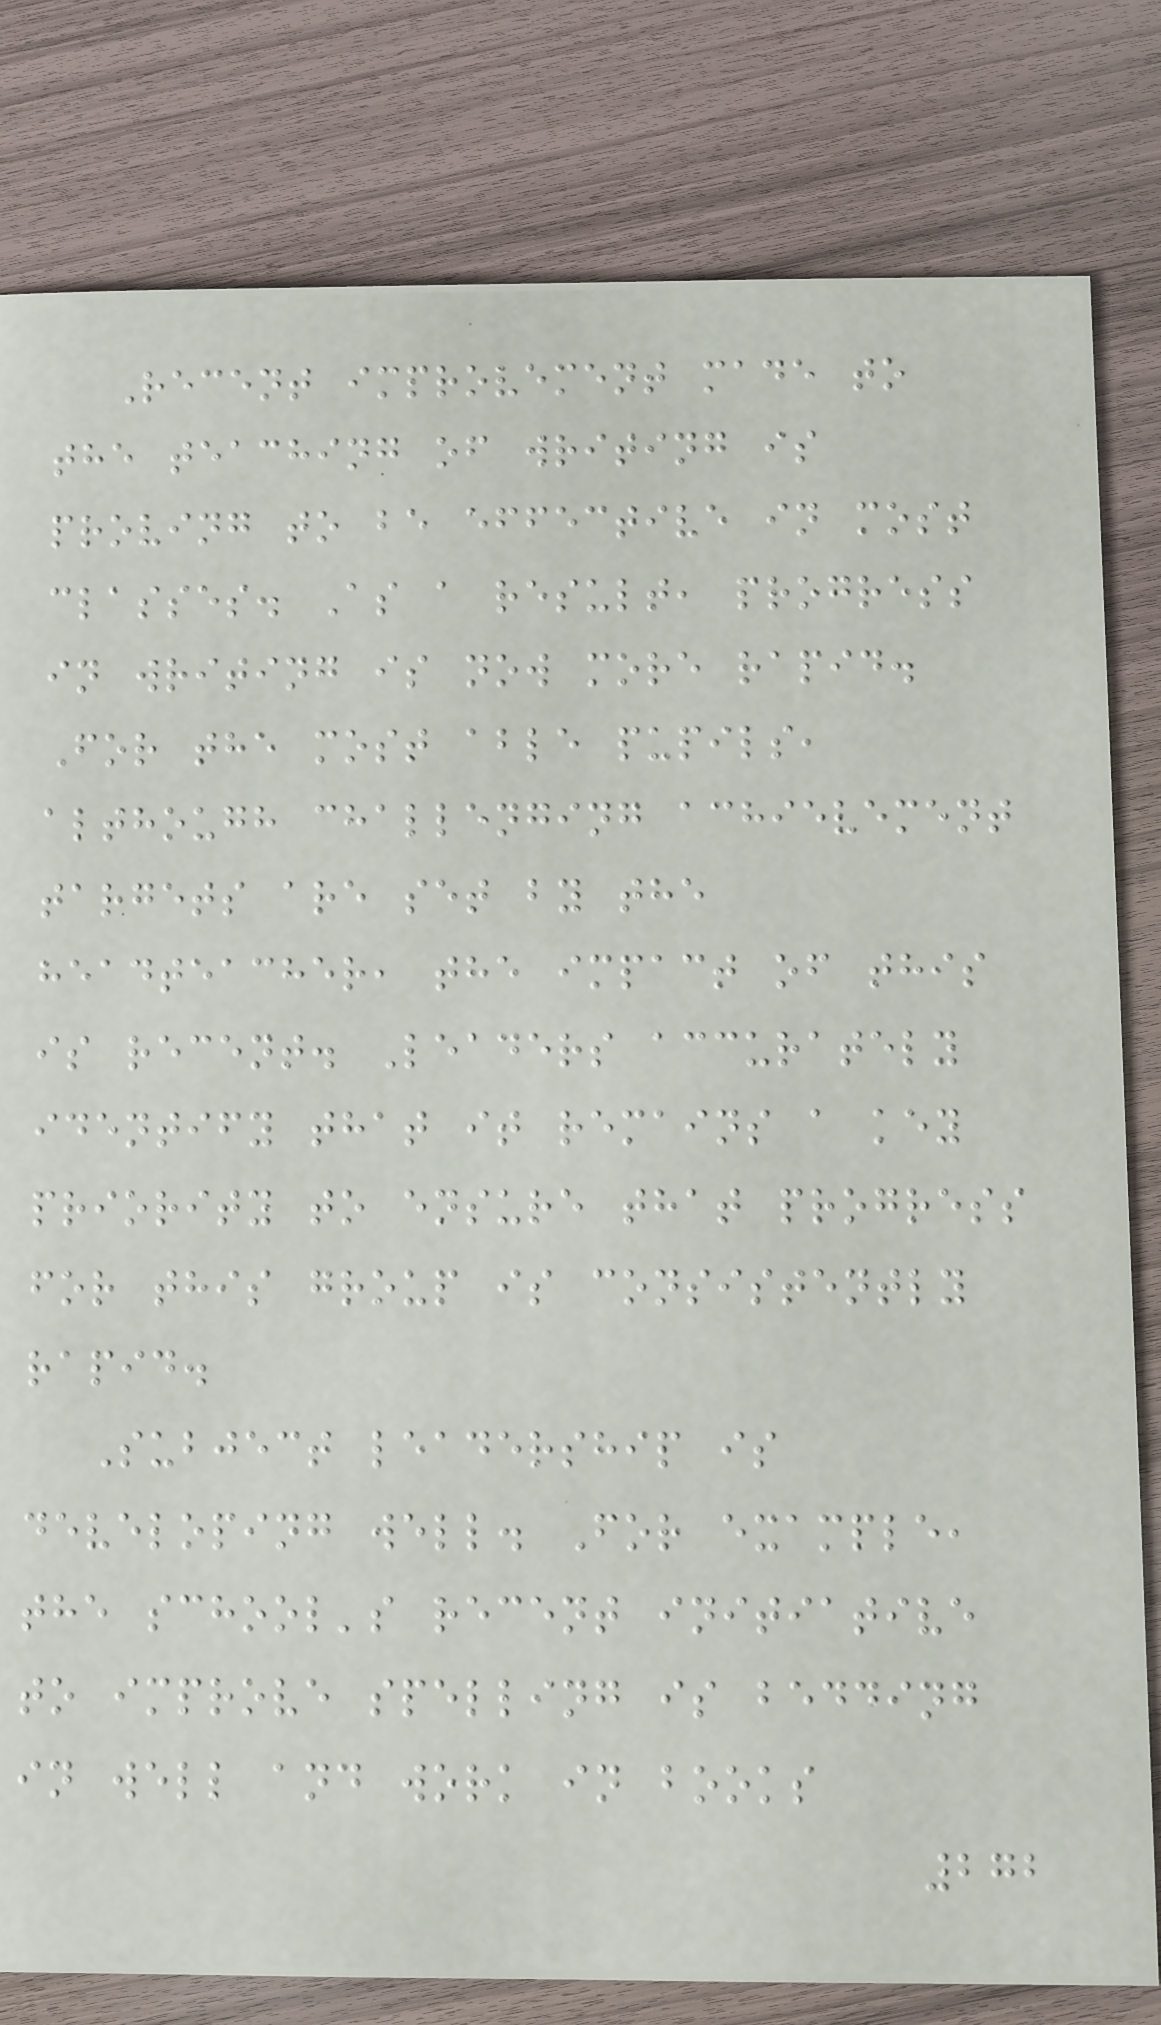Recent improvement made to
the teaching of writing is
proving to be effective in most
classes. As a result, progress
in writing is now more rapid.
For the most able pupils,
although challenging achievement
targets are set by the
headteacher, the impact of this
is recent. Leaders accurately
identify that it remains a key
priority to ensure that progress
for this group is consistently
rapid.
Subject leadership is
developing well. For example,
the school's recent initiative
to improve spelling is bedding
in well and work in books
272
